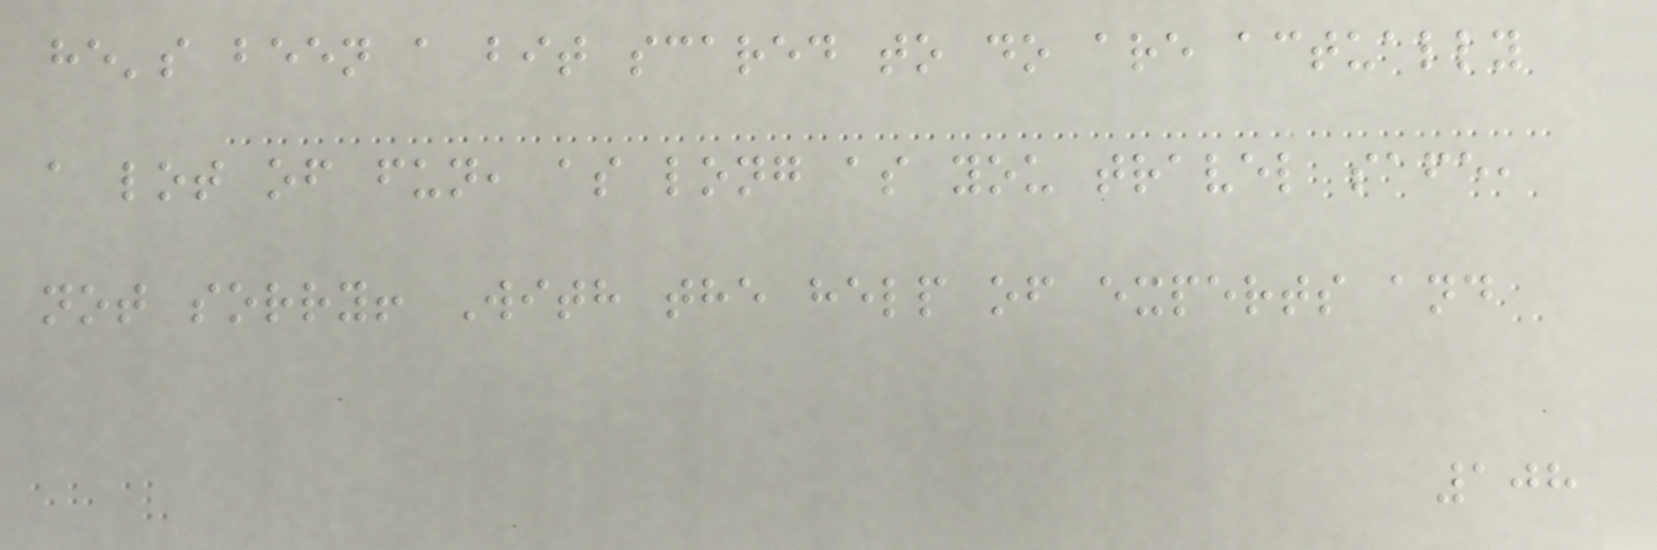he's been a bit scared to do are actually
a lot of fun, as long as you travel safe,
not sorry! With the help of experts and
108
